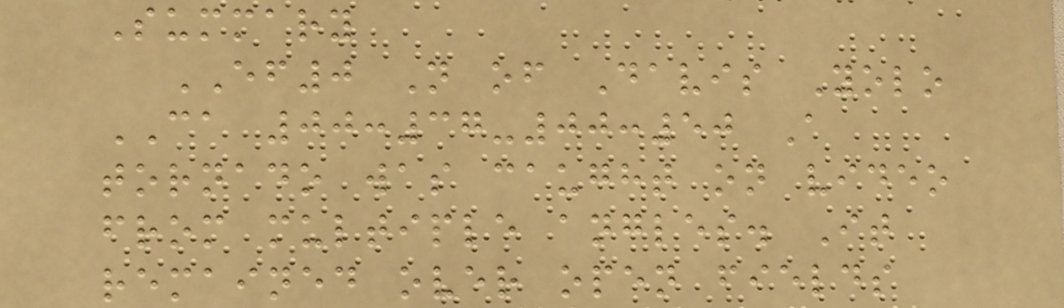Summary
EF0 N of Davis Yolo
CA 00:37-00:50 A
tornado was caught on video
from multiple angles. It
remained over open fields
